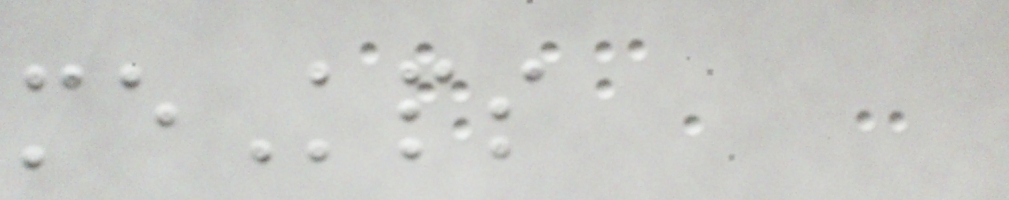meKps
